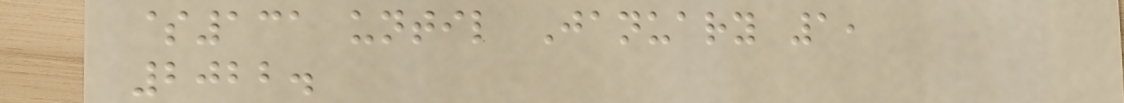$131 until January 1,
2022.
